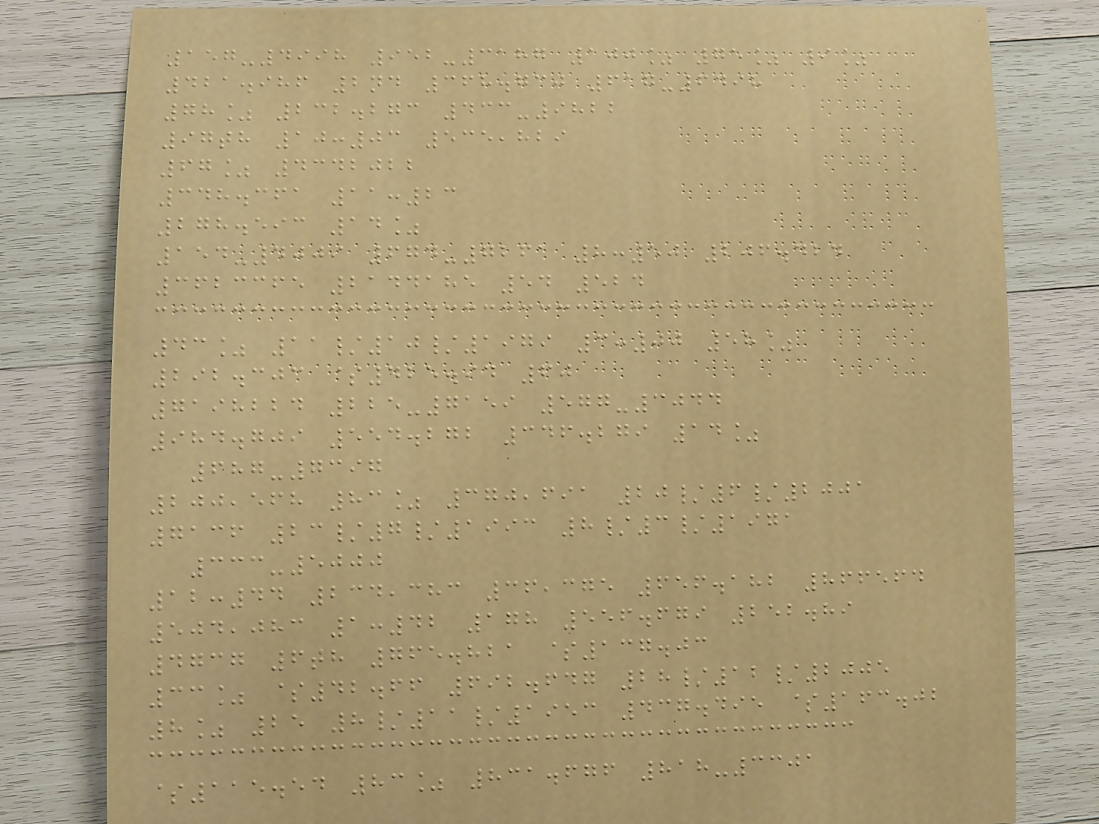157-4998 952-3187 100% 75% 9%
421.986 2nd 368.730 617-6498
78% 232.273 433-9822
97th 10:03 535,829
67% 4342022
348.361 11:23
278.593 14%
154-4009 674-7261 8:50 206.424
3623365 2144185 54 524
43% 11/10/1979 3:00 58%
292.303 $425.94 60
7198224 225-7159 577-3044
984.709 554.272 346.279 14%
687-7397
200,568 83% 370,691 20/6/2001
7136 23/7/1993 8/3/1971
333-5000
12:44 234,383 36,375 656.182 866564
504,083 1:42 178 556.679 252.89
4737 6th 765.821 $137.03
33% $42.66 692.647 28/12/2005
8% 25 8/11/1953 437.495 $163.02
$115.54 83% 831.676 818-3301
